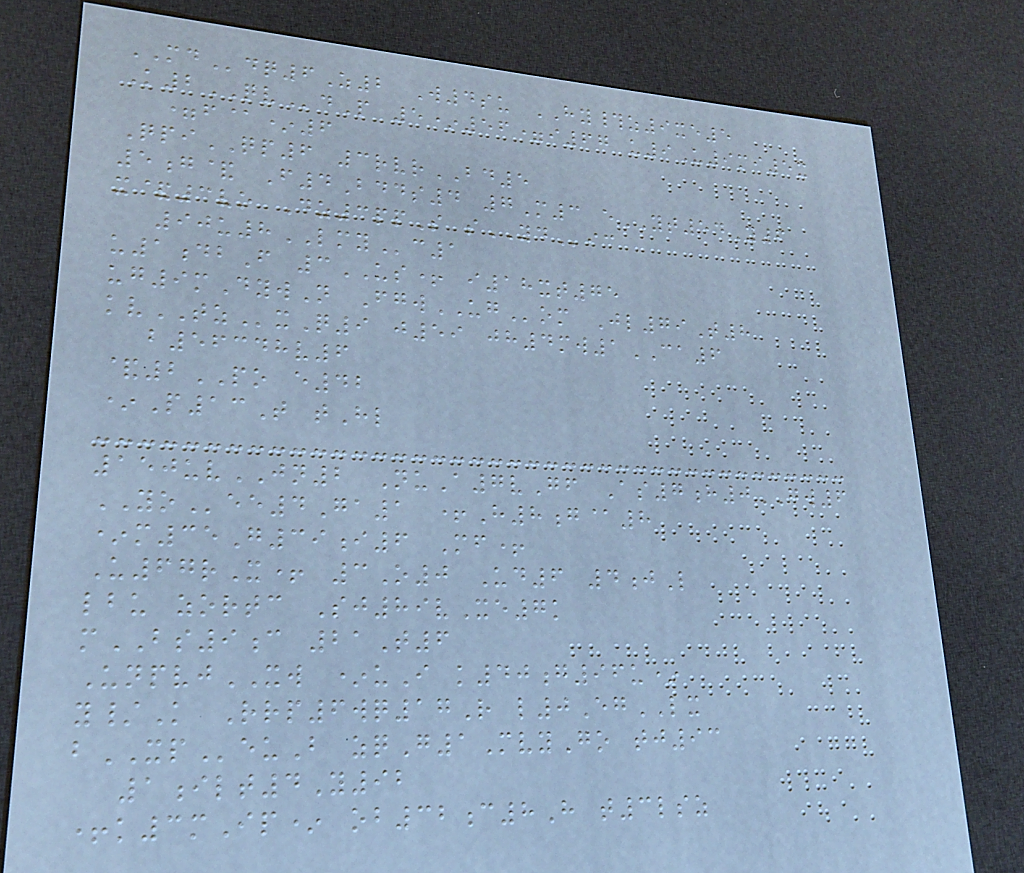MDdq6Z2 W4su HY#z9xe5
K2QVdP 5*56=i67 u9U9mi5x
=f@*6
QpiQP6 3rvrBD5
5g& F4Bdds4 7M3 eYT54Y6
x&3vo Dz3ppS sYDic
90u8LMYc1
u1dbF 3US+ i18xt75
ug9mDywN FgwUGom Jl79T8
kvTZxQ9 j59 jh4mw1CA6
b56348v6
&2PO e42
*P13T tHl
150uvJN2 NuA7vGf As7h0GW6
YOee4Ga1 +H8g@8
*m35G39i6 Mf+
U67rX+ 3O0 Ud6 4jL
lbu zortc Sj89vXe7k
mBS9c 21T6
UnpvjXW *uI k40g96u*
y/K Rrp6wq17R l0EgLX
bXPeuB zqG1MvyGo tj93
1ilt4Y92
+k3mIp* ob32c8H t3lsz
